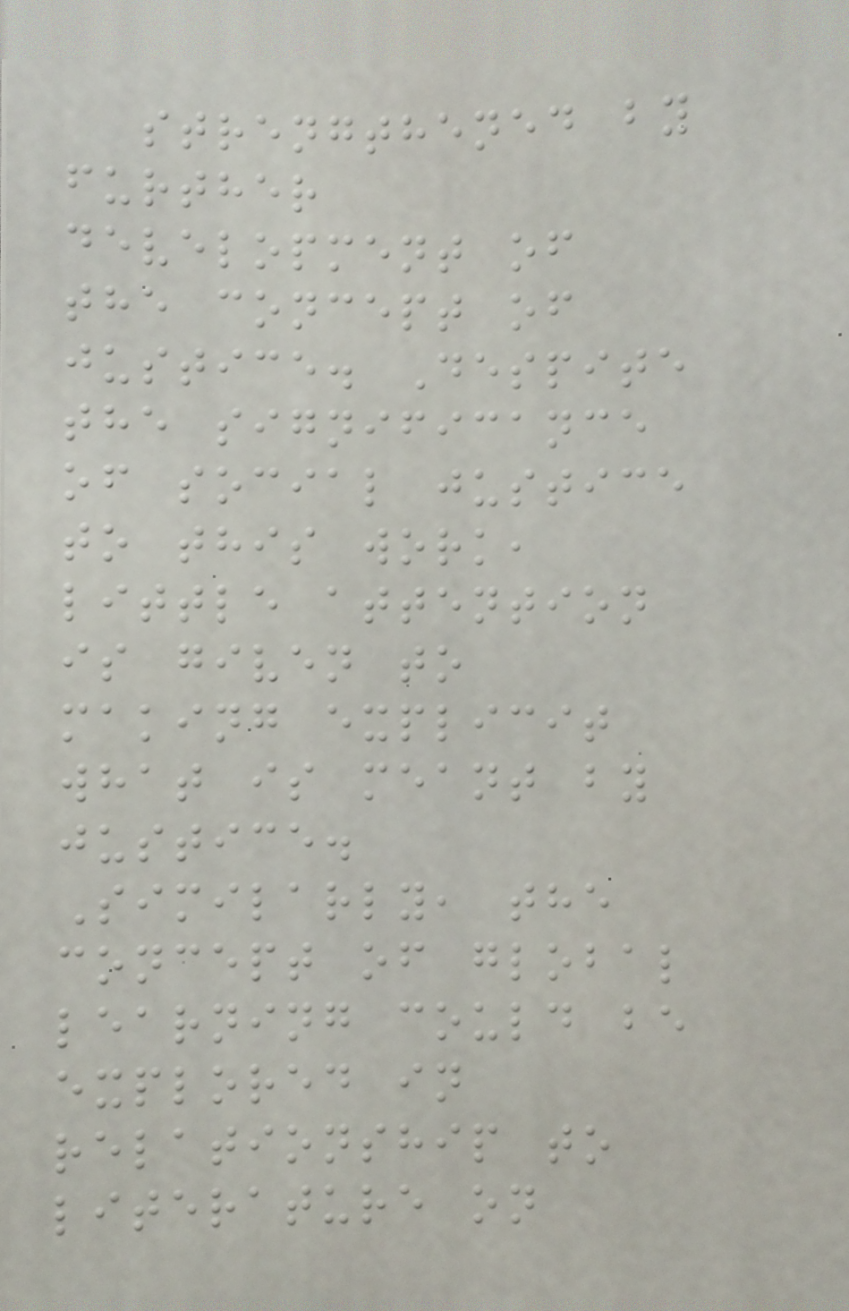strengthened by
further
development of
the concept of
justice. Despite
the significance
of social justice
to this work,
little attention
is given to
making explicit
what is meant by
justice.
Similarly, the
concept of global
learning could be
explored in
relationship to
literature on
